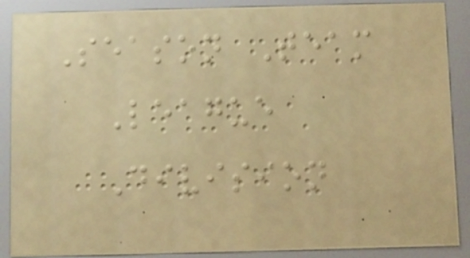Season Team
League
Division
